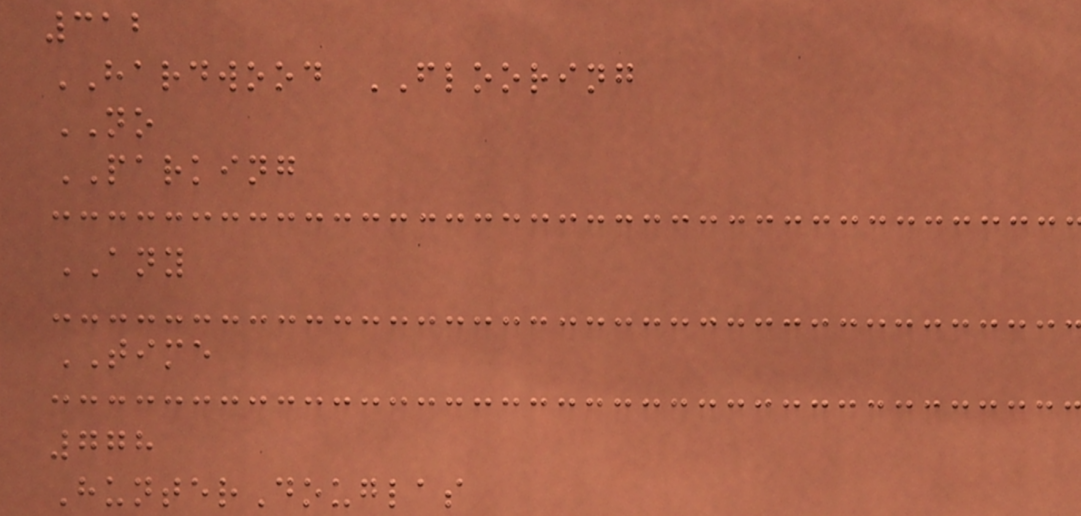312
HARDWOOD FLOORING
NO
PARKING
ANY
TIME
778
HunterDouglas
